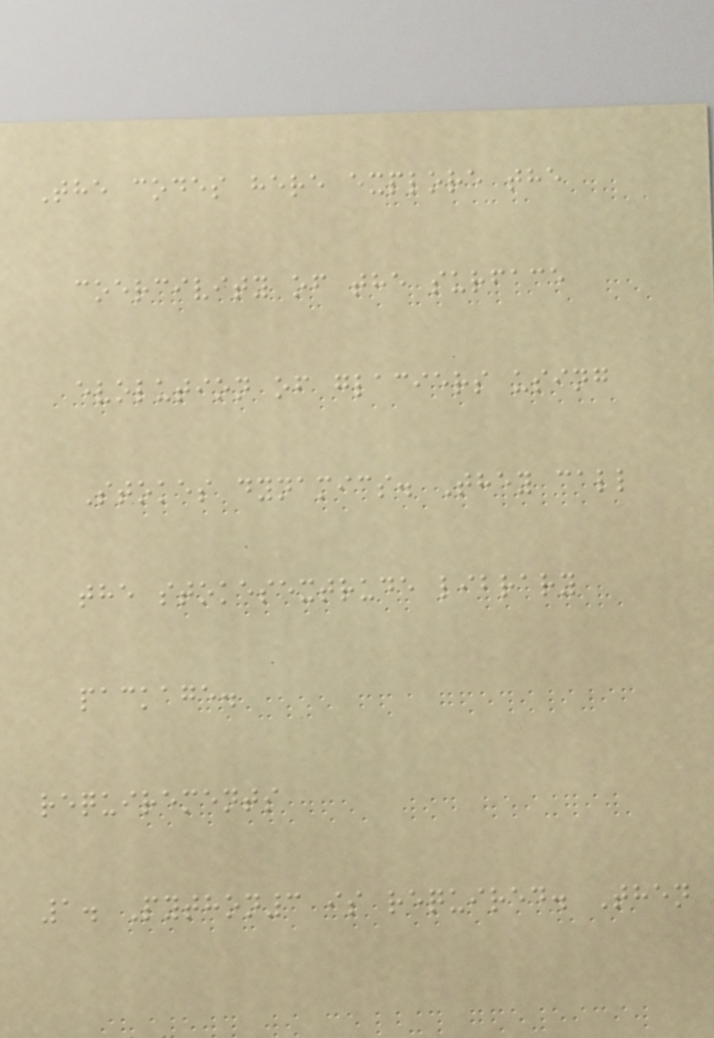The codes here explore the
coercivity of the surface
evolution of glaciers using
Stokes dynamics. They call
the stokesextrude library
package.
requirements
1. Python3 is required. Then
